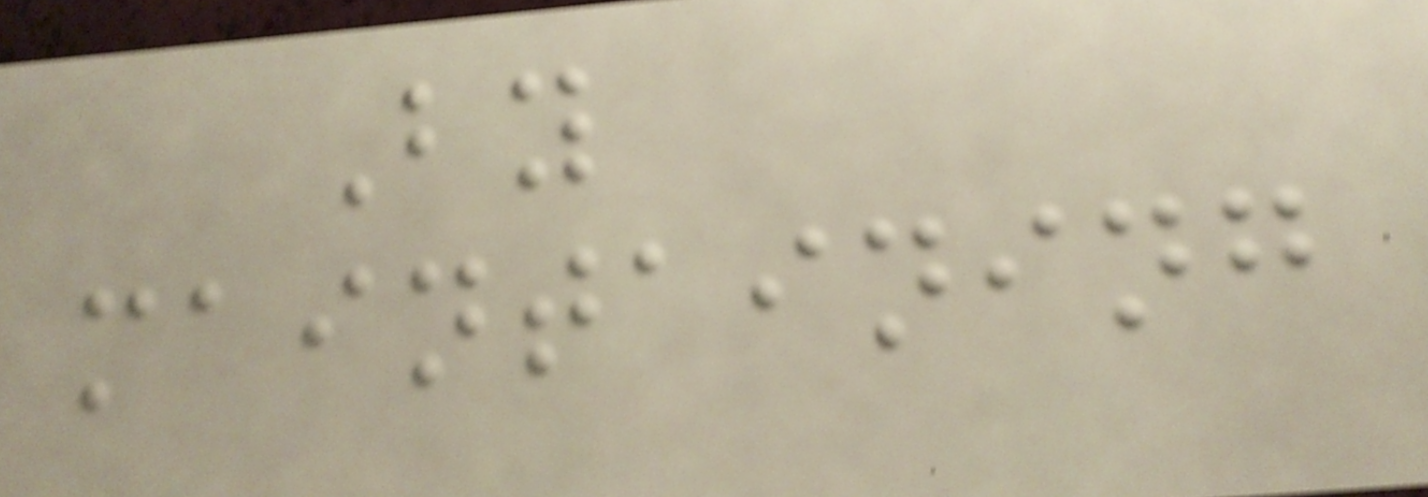By
maintaining
